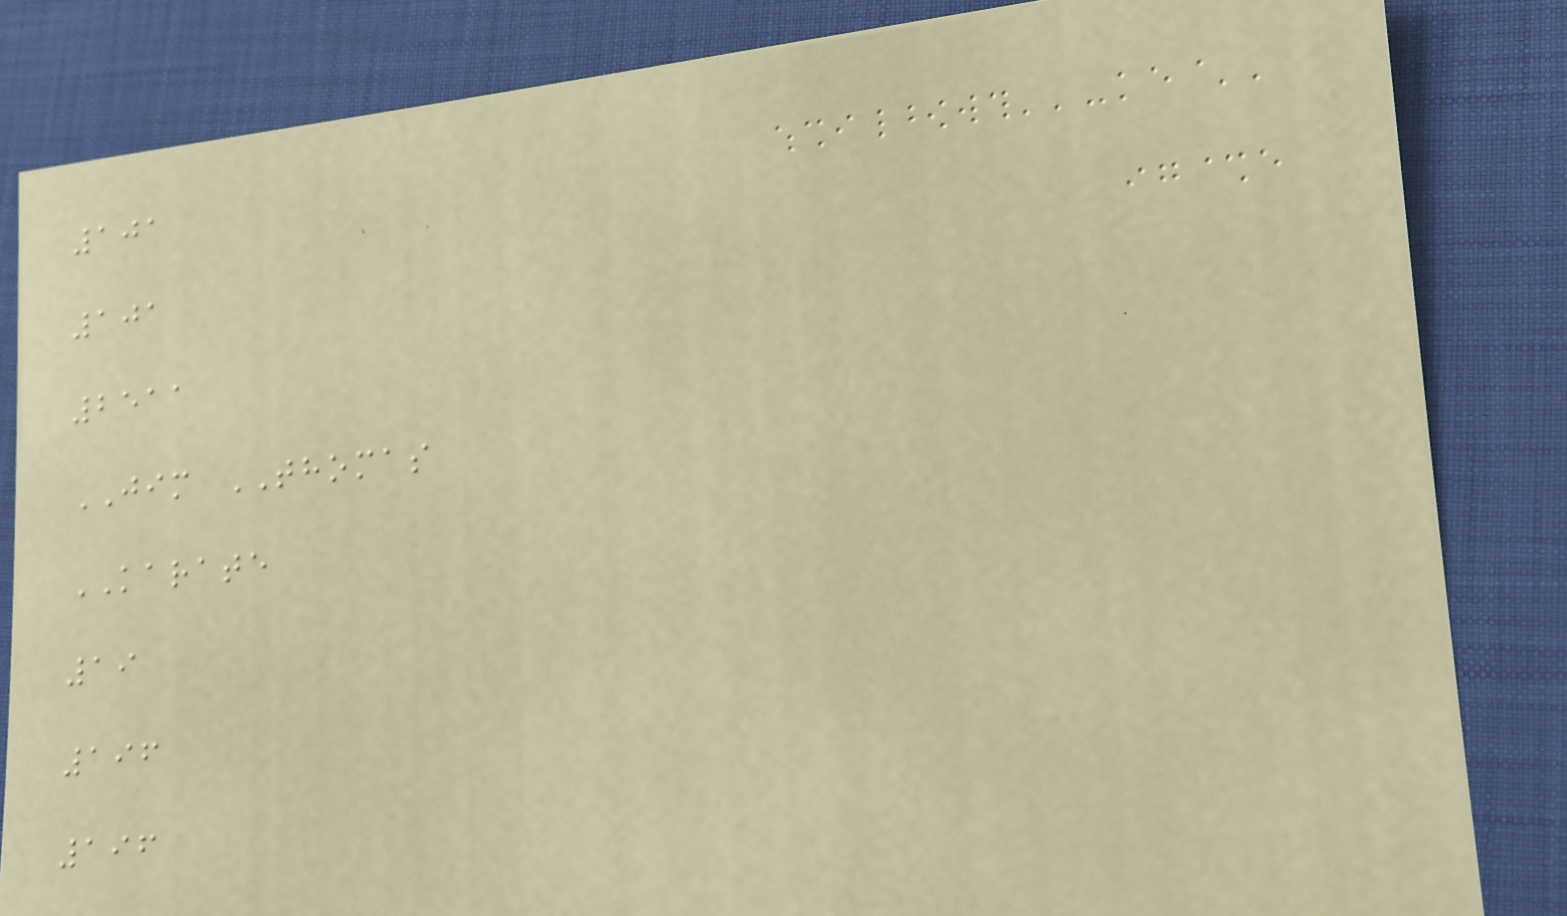101
101
2511
JIM THOMAS
KARATE
19
196
196
